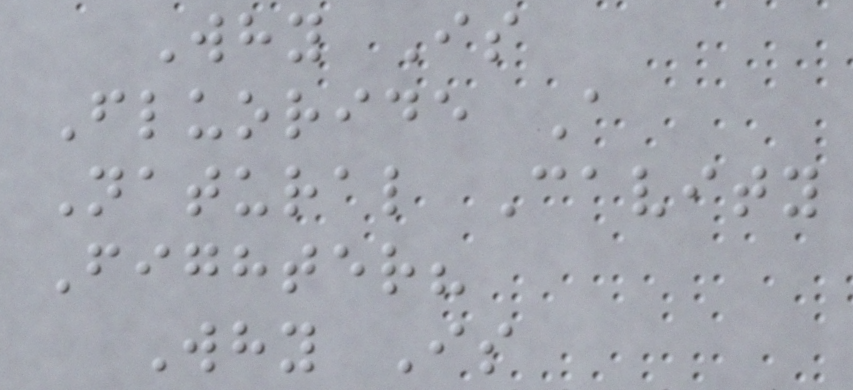Why Is
Fluoride A
Natural Cavity
Fighter?
Why Is
